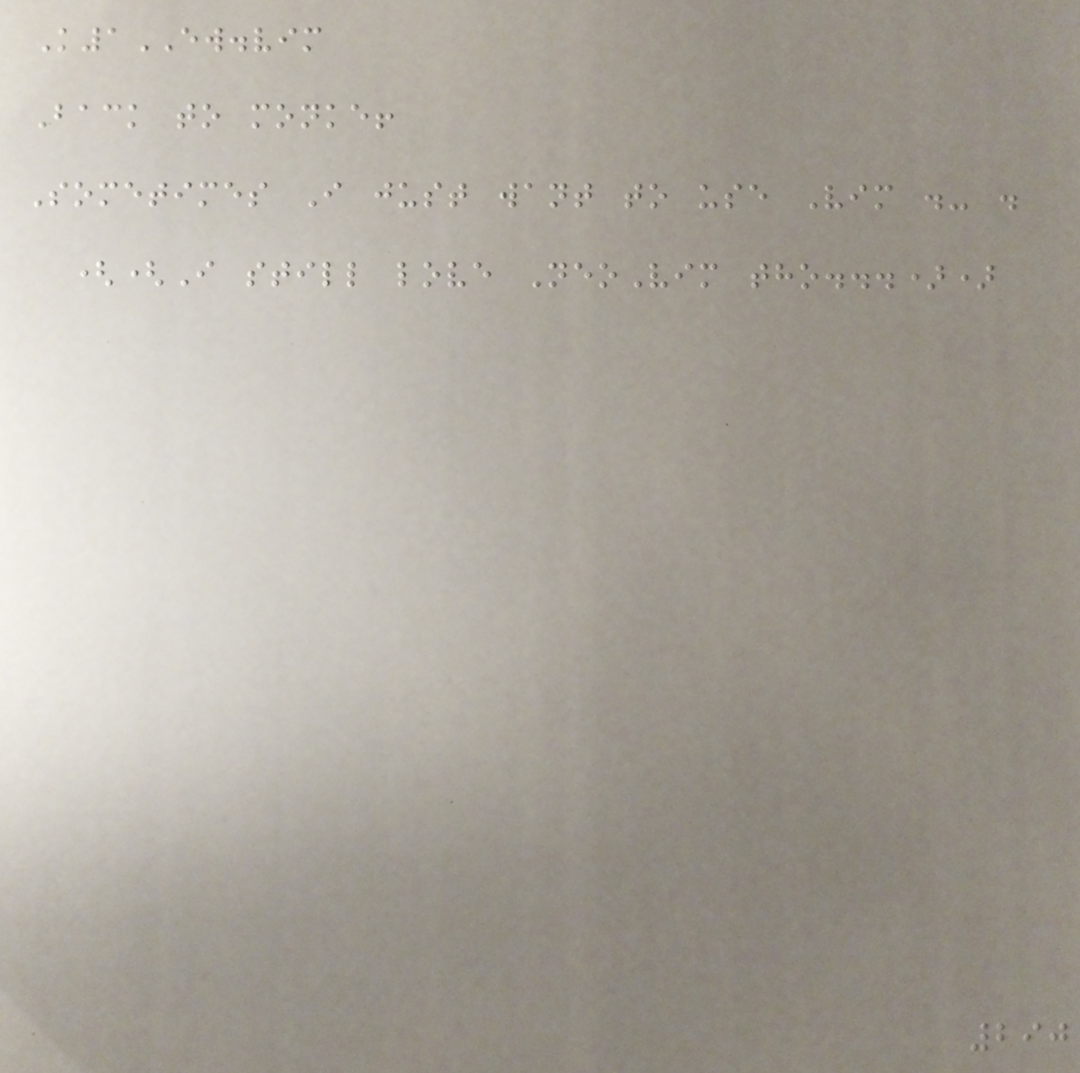K1EW.vim
Back to monke!
Sometimes I just want to use Vim .- .
((I still love NeoVim tho...))
290
